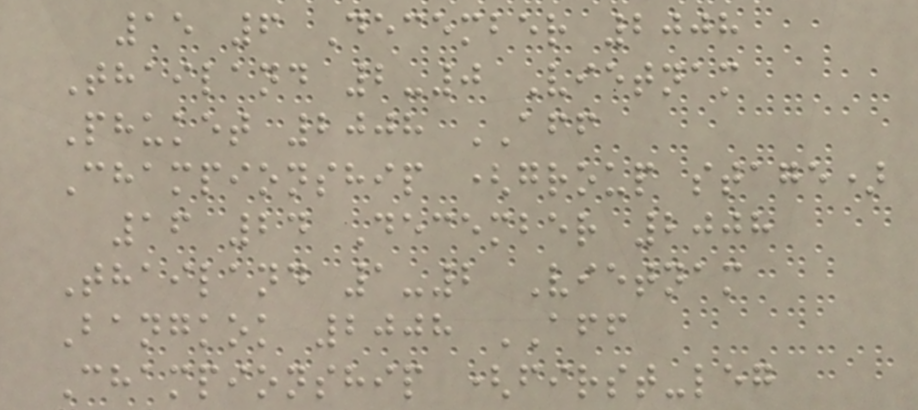15 6 December 2008
Thailand 2-0 Vietnam
Phuket 2008 AFF
Championship (group stage)
16 24 December 2008
Thailand 1-2 Vietnam
Bangkok 2008 AFF
Championship (first-leg
